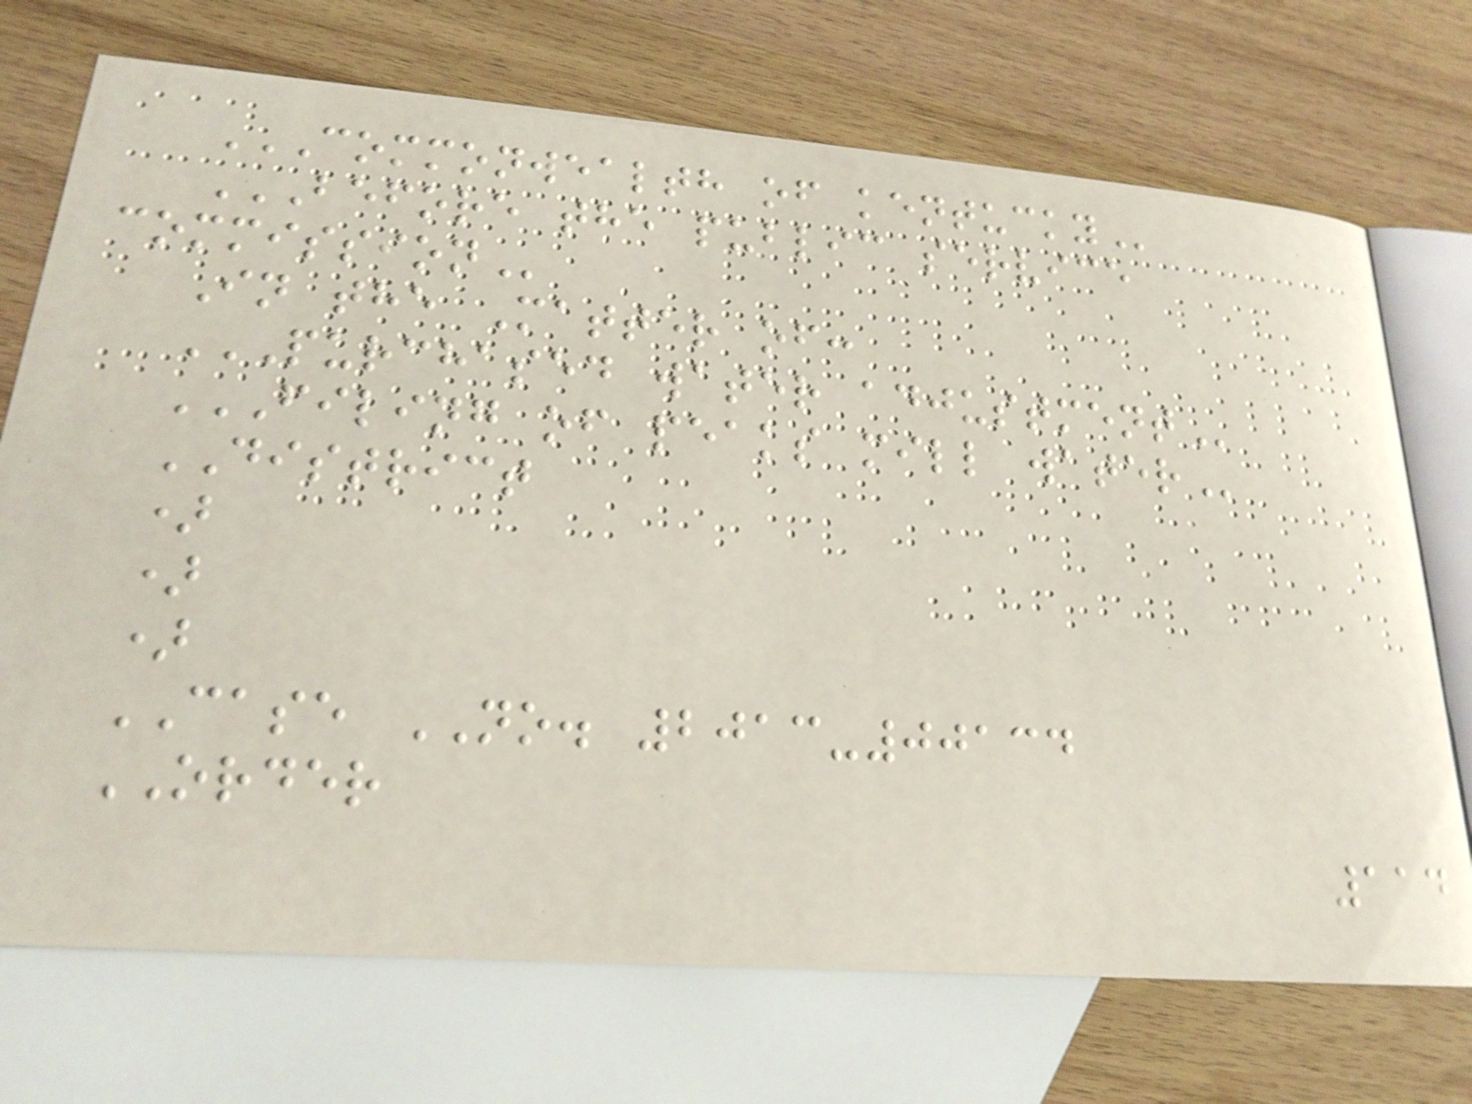COMMONWEALTH OF KENTUCKY
BEFORE THE PUBLIC SERVICE
COMMISSION
In the Matter of:
PURCHASED WATER ADJUSTMENT
FILING OF PEAKS MILL WATER
DISTRICT
)
)
)
CASE NO. 2013-00134
ORDER
114
